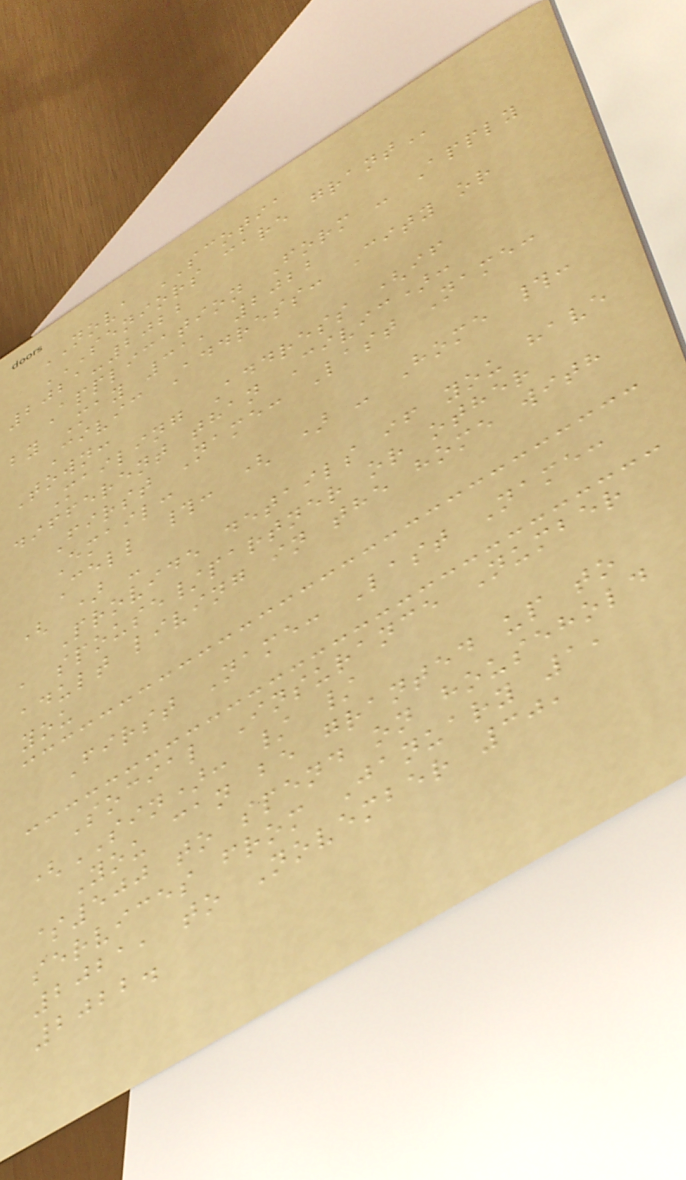NOVA SCOTIA
SENIORS CARE GRANT
2021-2022
Application Form - Apply
by May 31, 2022
Civic Address: City or
Town:
Mailing Address (if
different than Civic):
First Name: Last Name:
Email:
Cell #: ( ) - Home #:
( ) -
Provide details if you have
a spouse/partner or other
adult living in the home with
you
First Name: Last Name:
Social Insurance Number
(SIN): / /
You can be granted up to
$500 to spend on household
services from January 1,
2021, to November 30,
2022.
